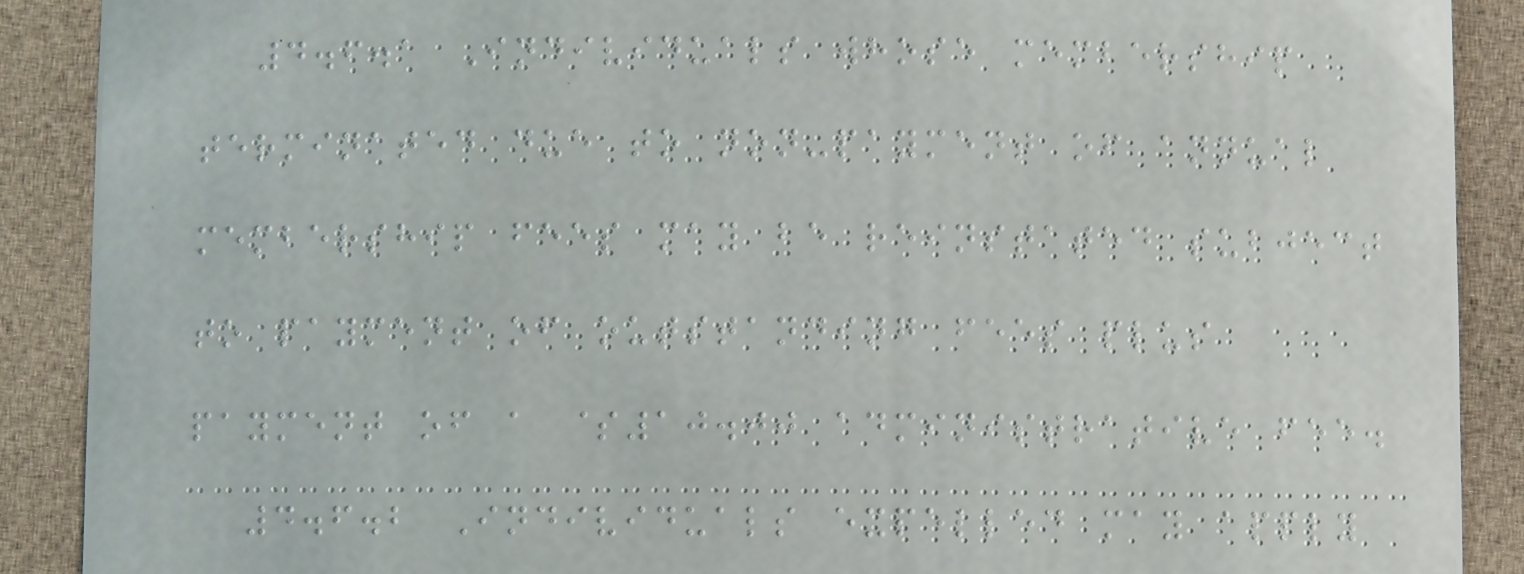4.6.1 Individuals whose membership
terminated due to non-payment of annual
membership fees may be reinstated subject
to payment of outstanding fees plus
payment of a $10.00 administrative fee.
4.6.2 Individuals expelled may apply
